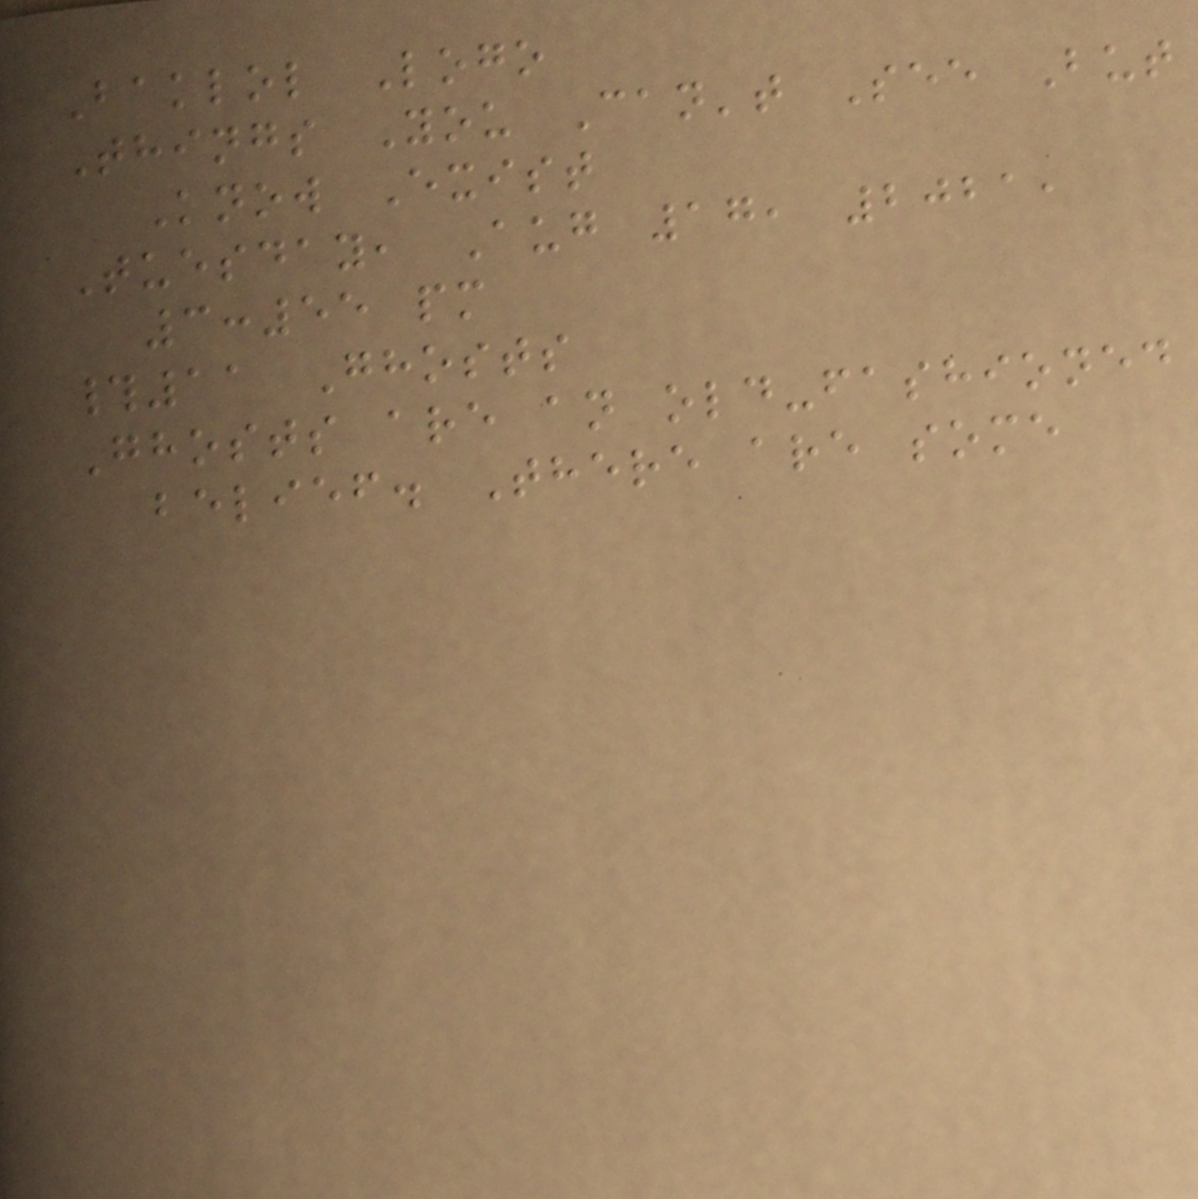Baklol Logo
Things You Can't See But
Know Exist
Tuesday, Aug 17, 2021,
3:55 pm
#11 Ghosts
Ghosts are an old-fashioned
belief. There are some
